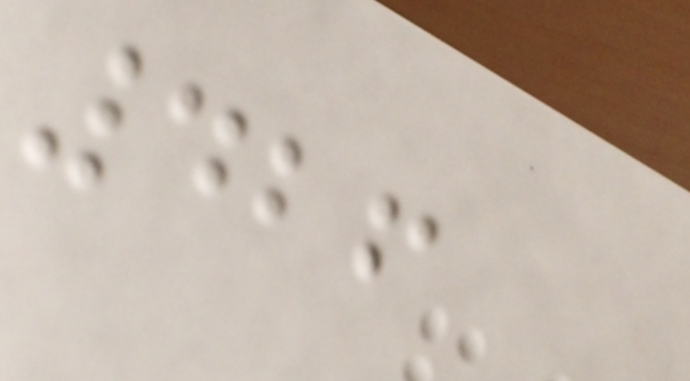426
